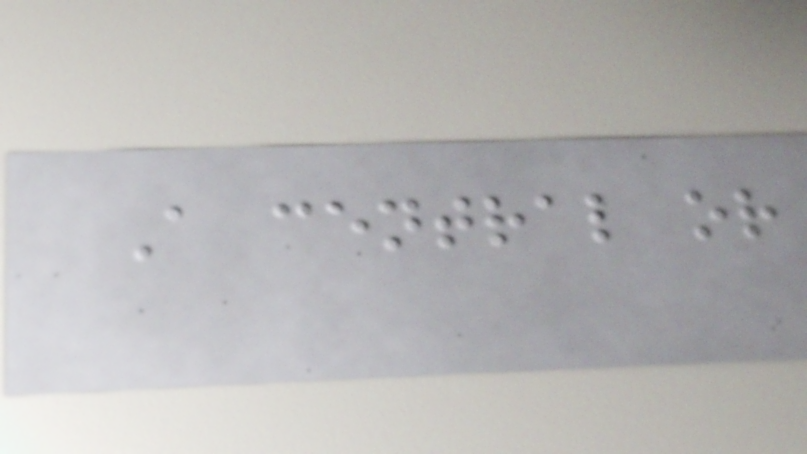A central or
